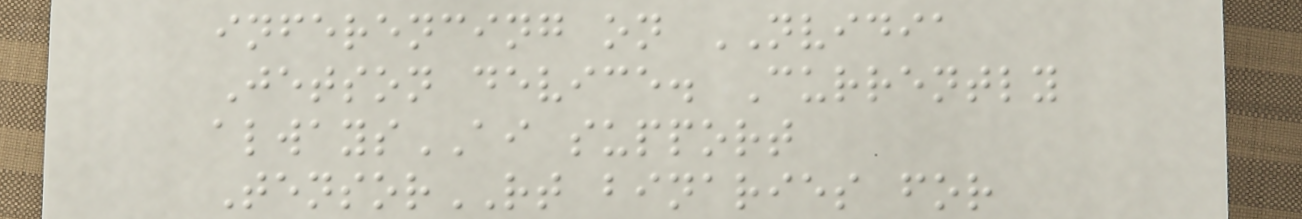inferencing on NVIDIA
Jetson device. Currently
alwaysAI support
TensorRT binaries for
